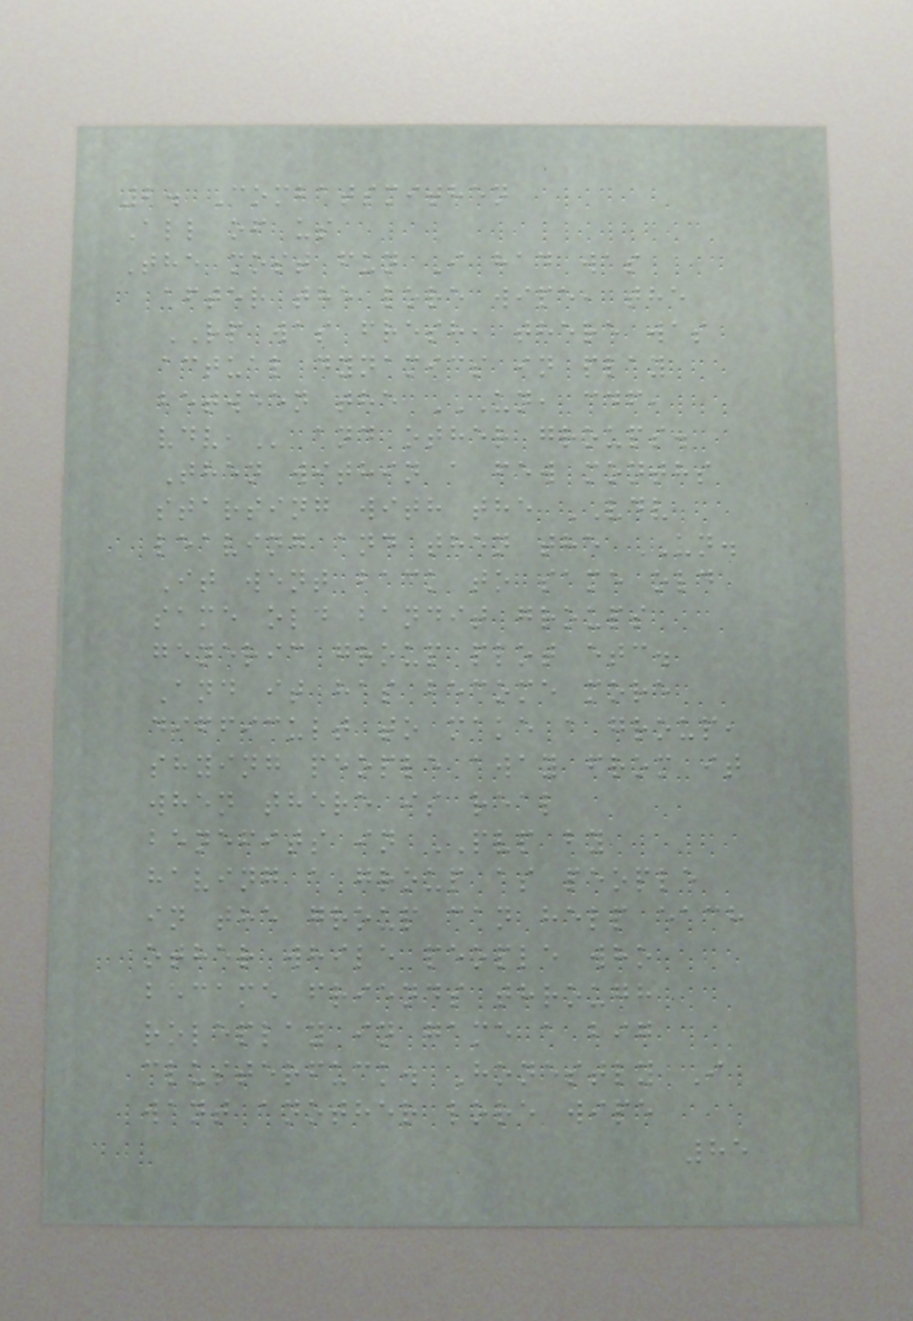2. Combatsmithen
All of us
The most fun I had was
after the lore wipe, the
RP was fresh, there was
actual dynamics in play
between the UN, CDF,
VDV, and other groups.
Then within a few months
starting with the VDV
leaving and then the UN.
It went back to same old
same old bandit groups
generic group plot etc.
And it has become more
difficult to make a group,
shying people away from it
when there is real
benefits in PVP by
having a group as people
in the group can help each
other while people who
became friends through
roleplay in game a big
clusterfuck. Honestly I
want another lore wipe
85
